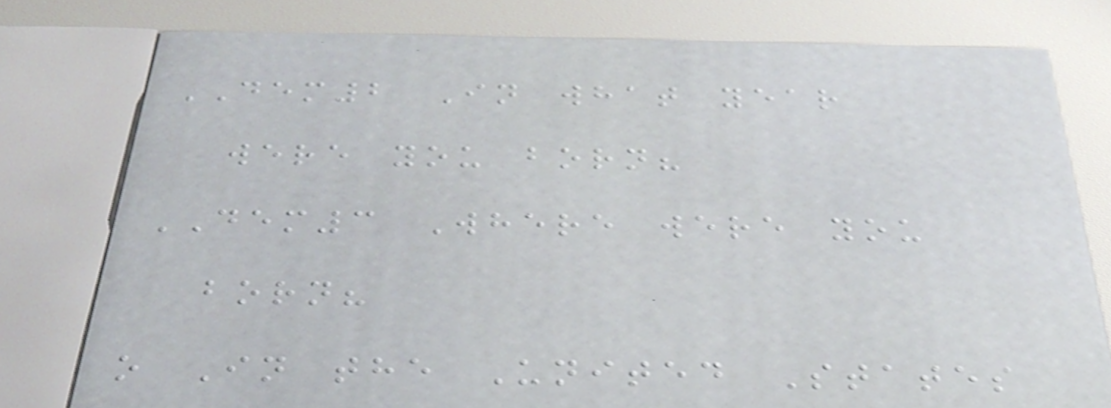DEM2 In what year
were you born?
DEM3 Where were you
born?
o In the United States
